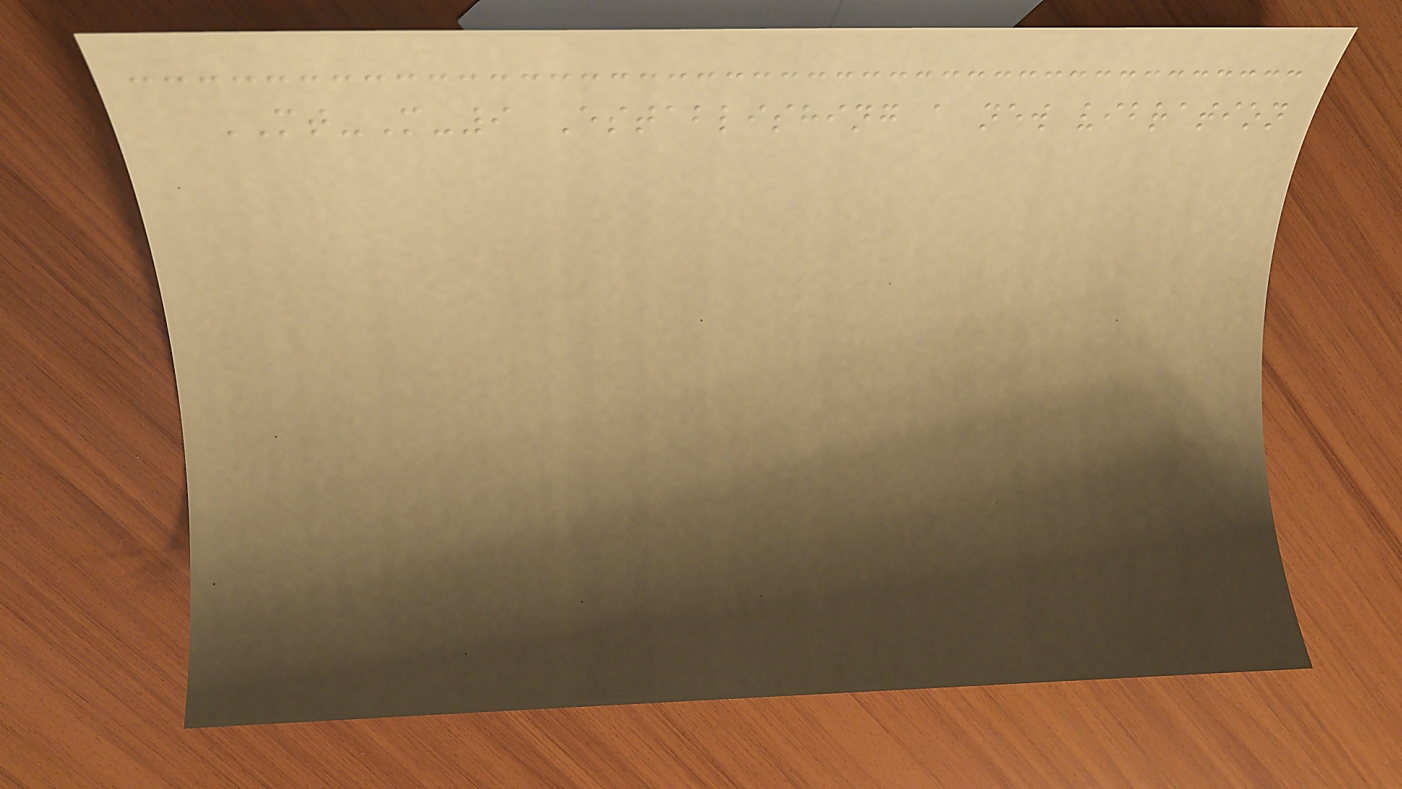MT-M-9 Establishing a new vibration
